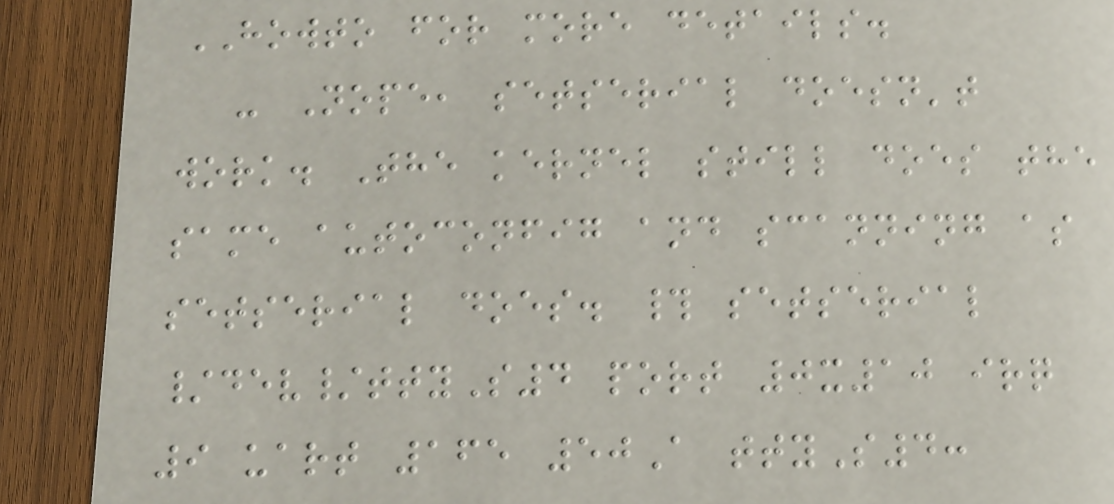HOWTO for more details.
- Nope, setserial doesn't
work. The kernel still does the
same autoconfig and scanning as
setserial does. # setserial
/dev/ttyS4 port 0x10 irq
9 uart 165 50A ttyS4:
